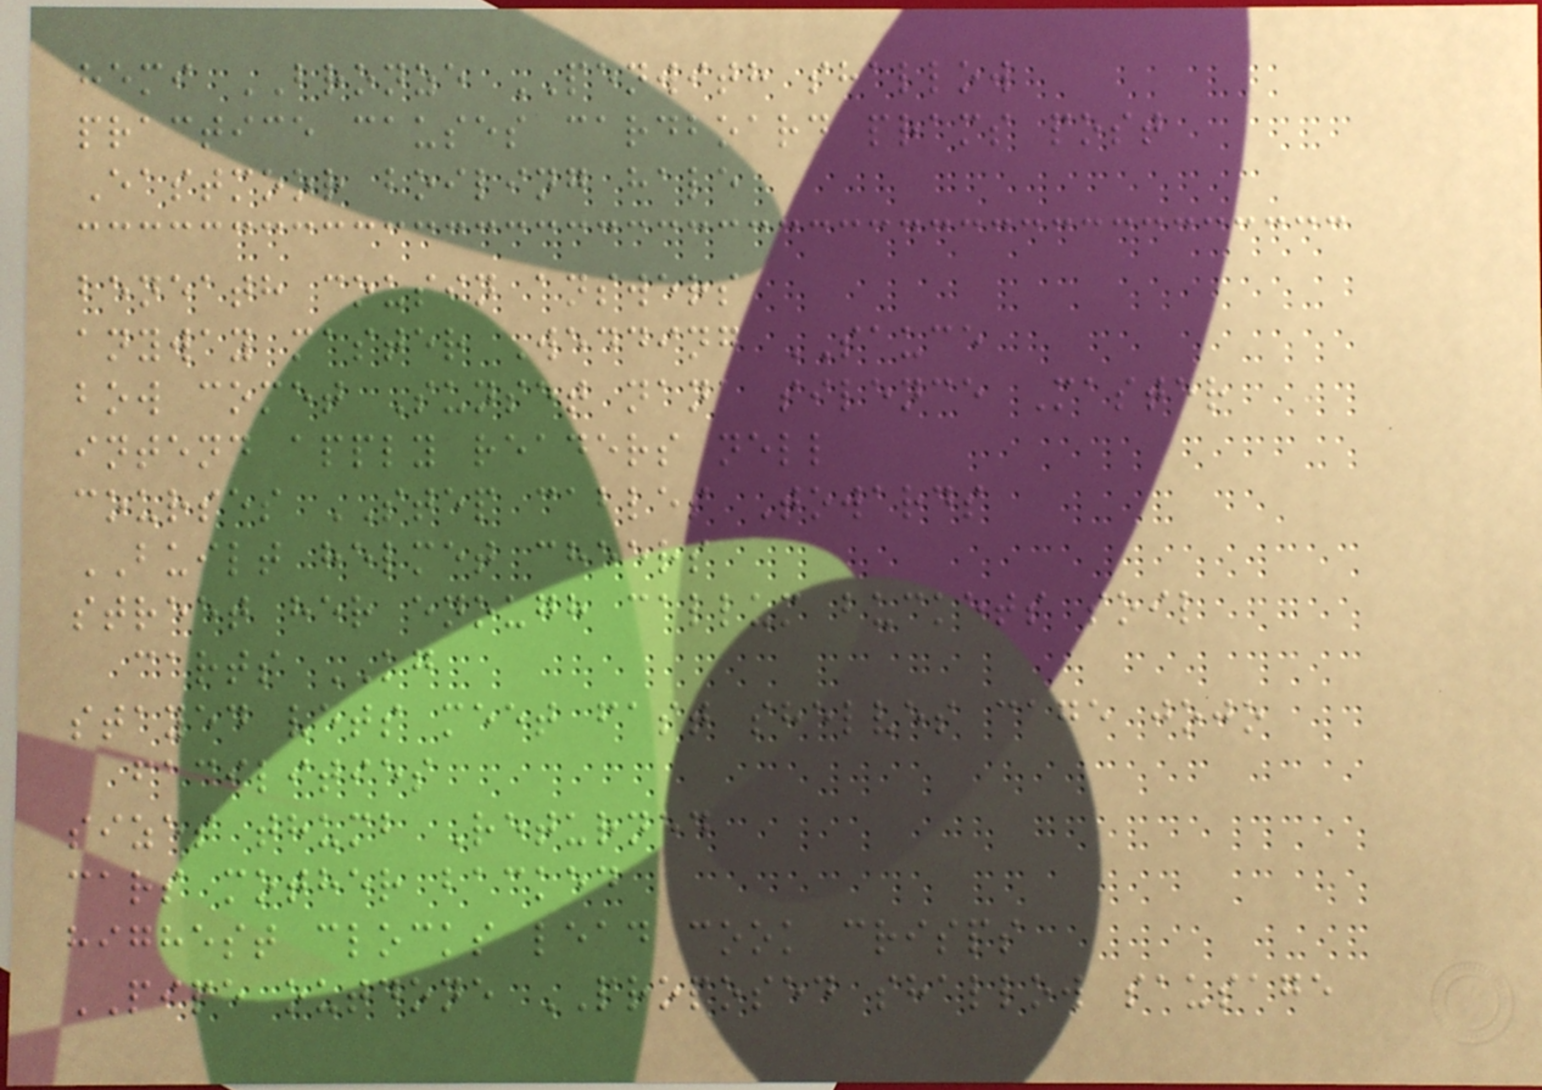hemi BRONZE PENWITH shallow
practice causes cardboard prams post
Eastmoor boiling hale
beneath cousin answers
anyway master Wedding SAUCE
bow comet Sunset nana silence Master
intend apply readers nell
courses STEP cables Towards
BUILT helmet cheers
street her enough callum buckets soil
carts KG
stayed vets meet fast shelves cage jojo
facilities
sizes thumb Returned
cars mother backed
highest clocks lead cook crisps
PIPE outdone PROPOSED shallow sausage
